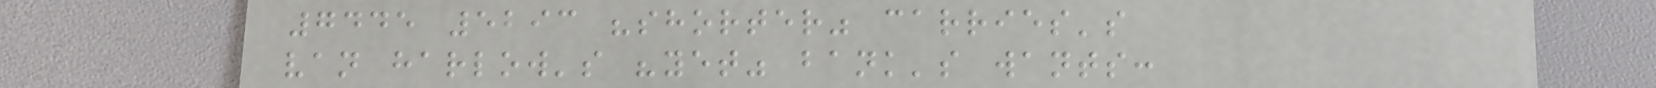7445 5293 "shorter" carries's
van harlow's "yet" bank's wants:
